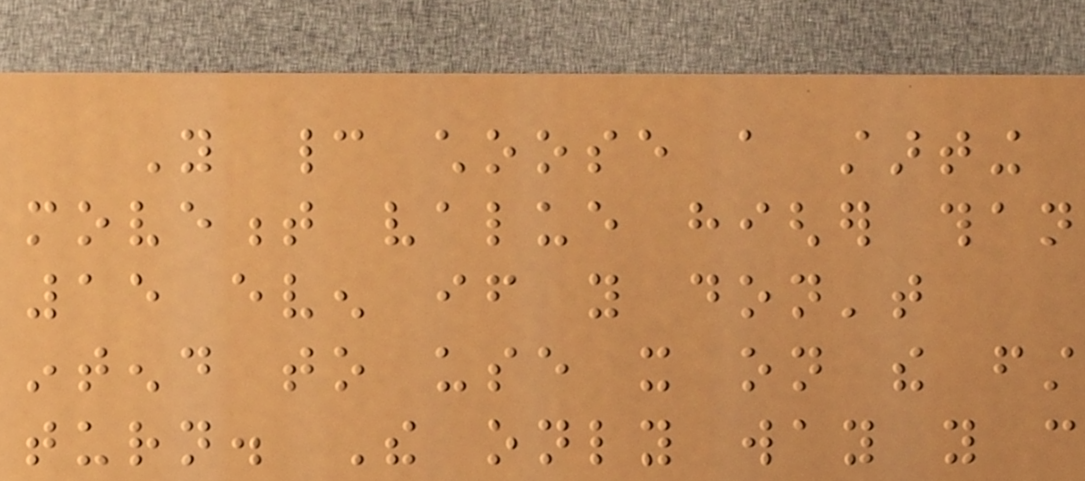You cannot choose a starting
movement value higher than
15 even if you don't
intend to use it on the first
turn. The only way you can
